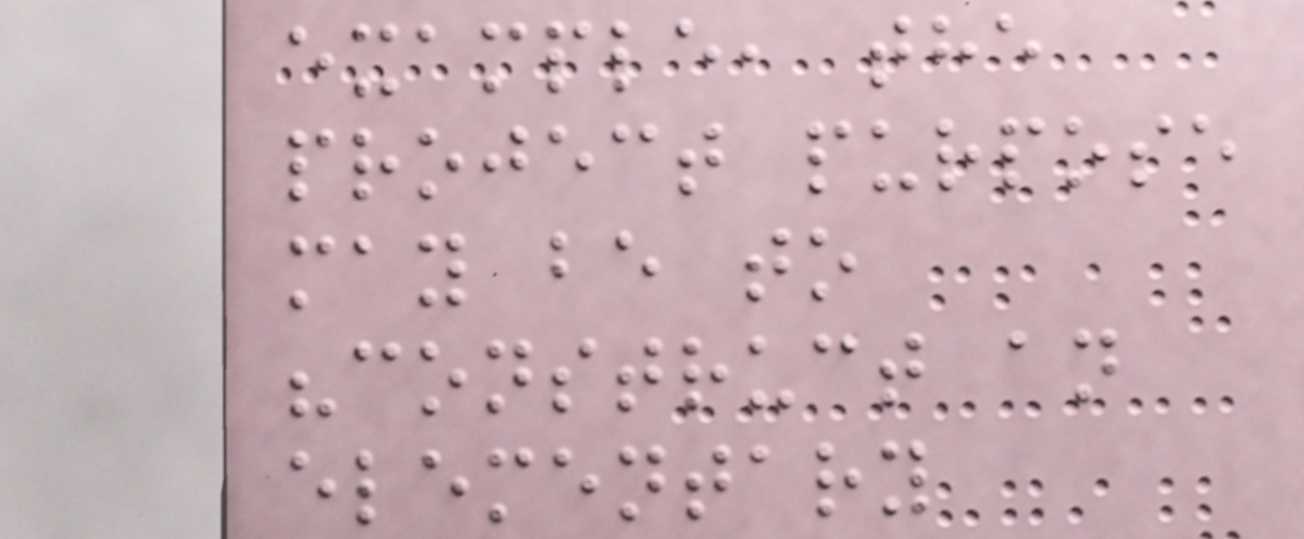example, the
project purpose
may be to
"construct an
elementary
